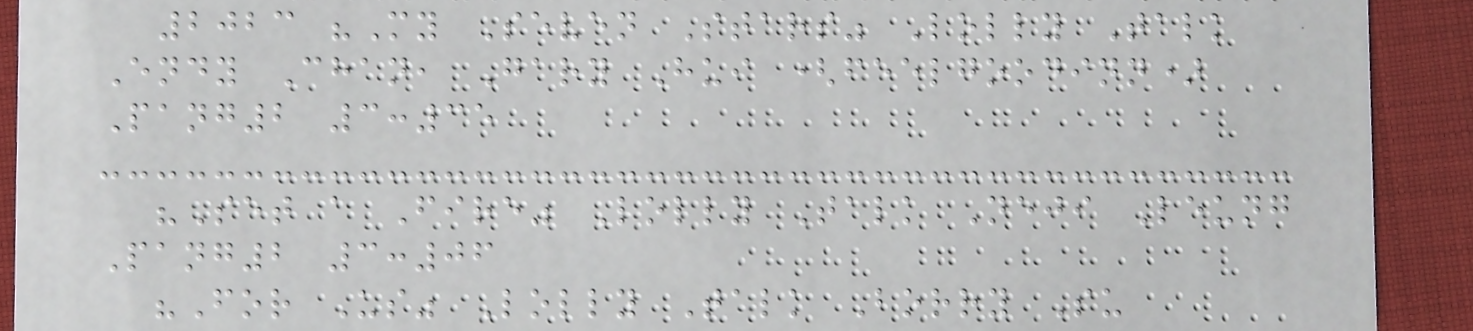2023 "My Seven Stars" Lolly Talk
Endy Chan, Gary Hui (feelgoodinn)
Pang2 3:35
"Set a Fire" Lolly Talk Neji Leung
Pang2 3:06
"For Us" Lolly Talk Borry Su
